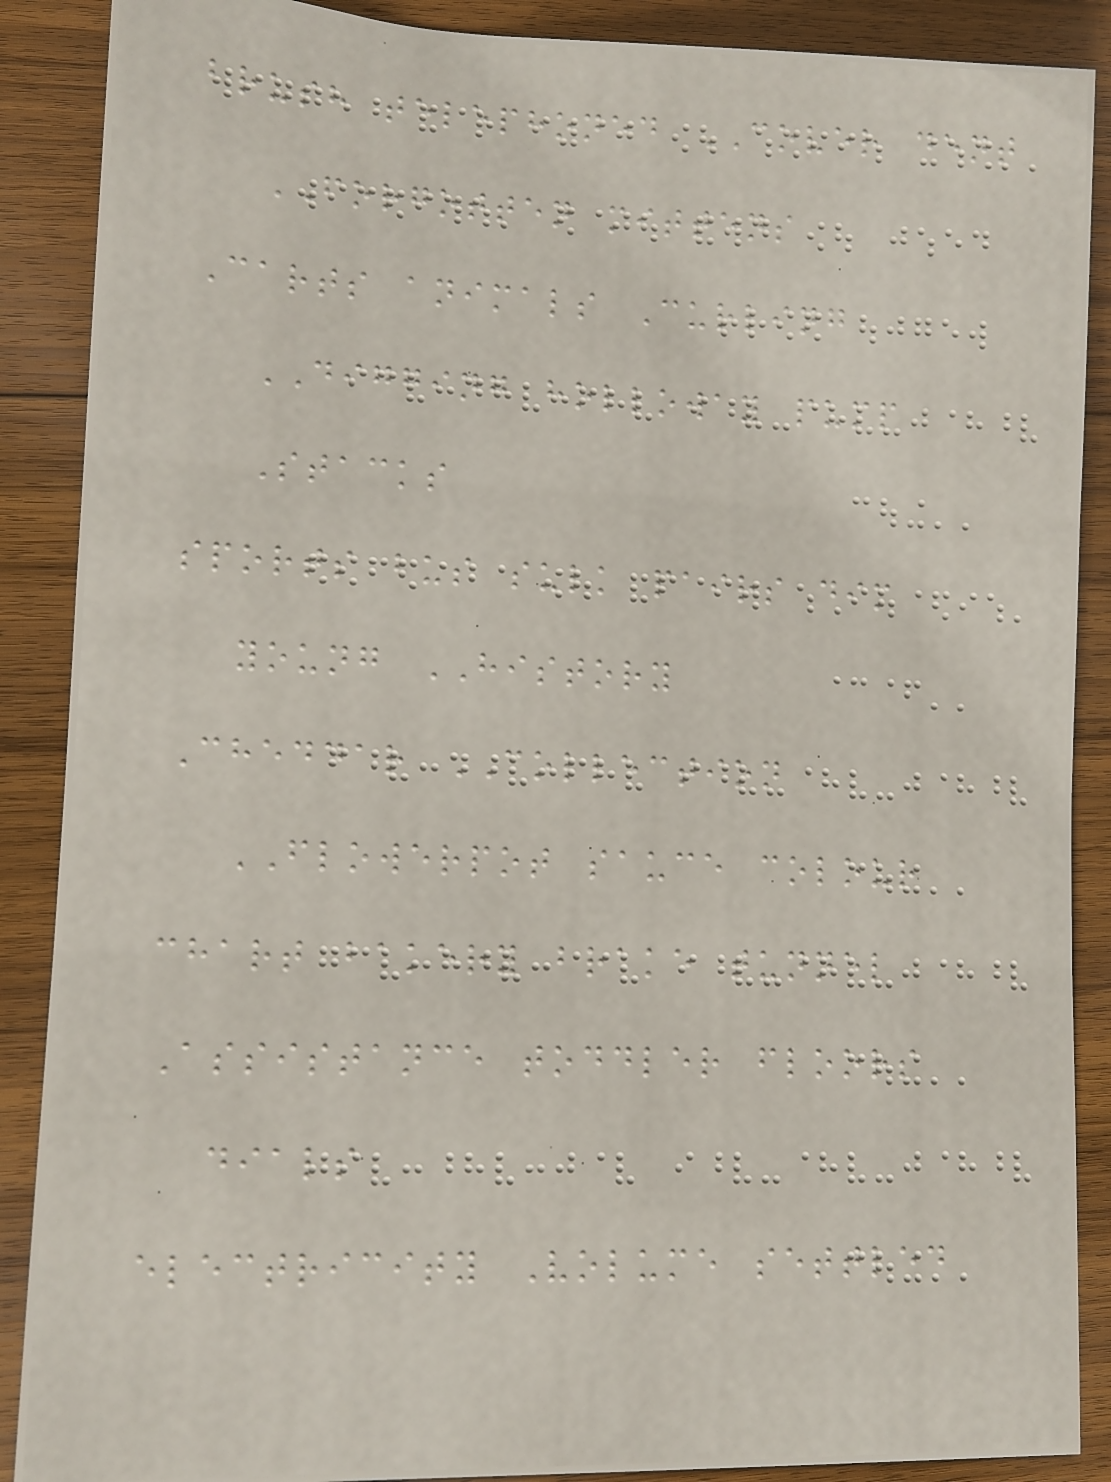brush telephoned COVER dent
FORGOTTEN mittens
Carts animals Curling
DIGGING holloway pump
Stacks
sports bus sulk pairs dim
young HISTORY
Cheddar COLLECTION
FLOWERPOT sauce colour
chart bakery brake tunnel
Assistance toddler floors
dials
electricity Volume settled
